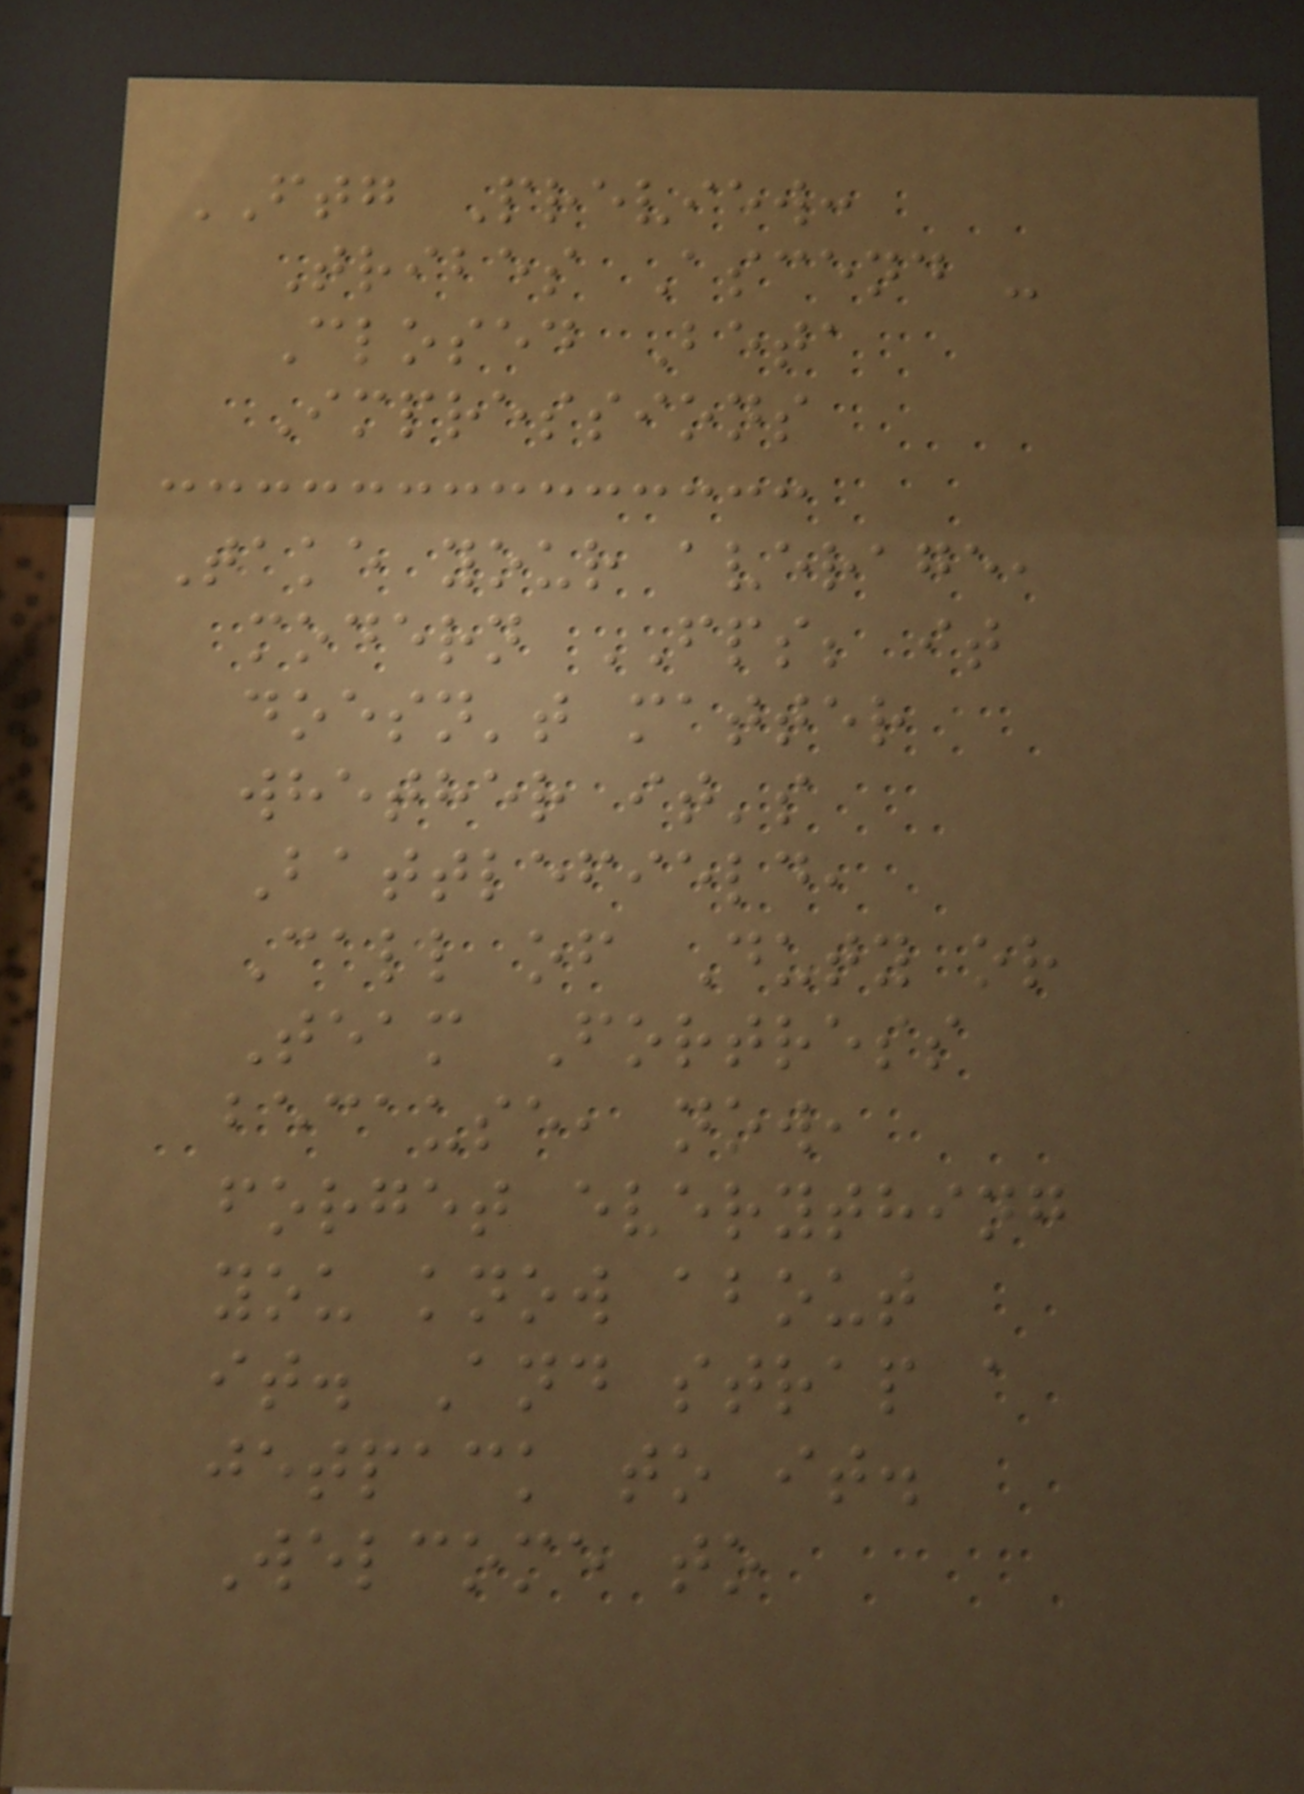FTG Preview:
Tribes Ascend -
Closed Beta
Impressions
Take your average,
modern FPS; it
doesn't matter
whether it's
Battlefield,
Call of Duty or
Team Fortress
because, now,
forget everything
you know about
it. And strap a
jetpack to it.
Welcome to
